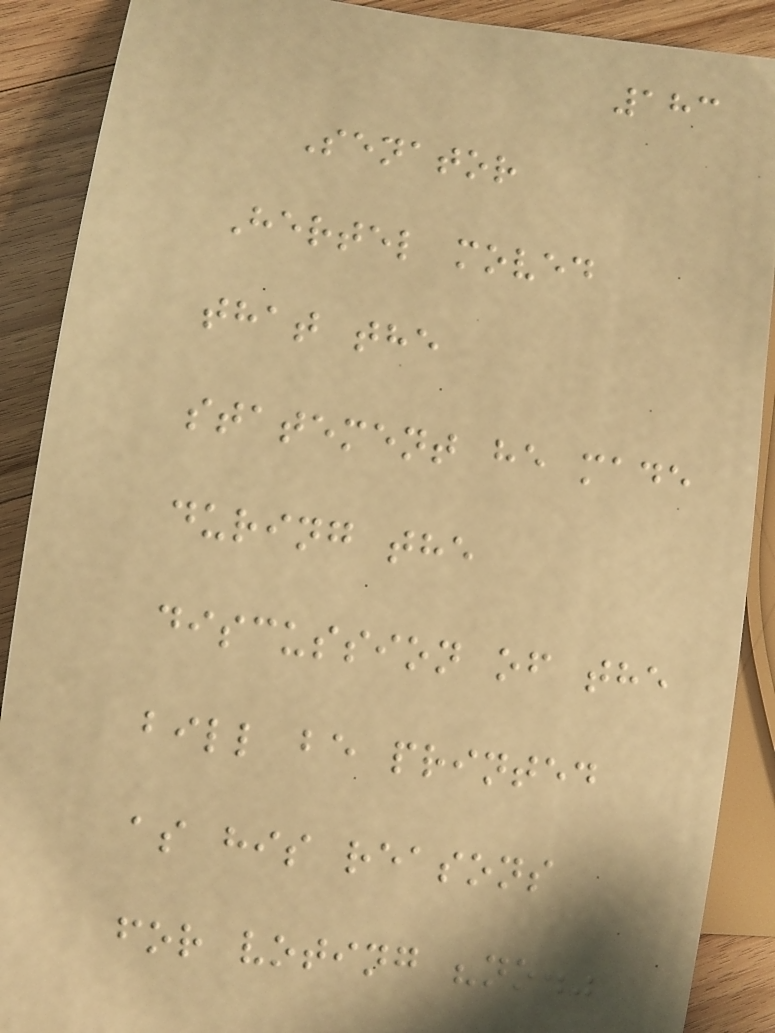183
Senator
Hertel moved
that the
statement he made
during the
discussion of the
bill be printed
as his reasons
for voting "no."
